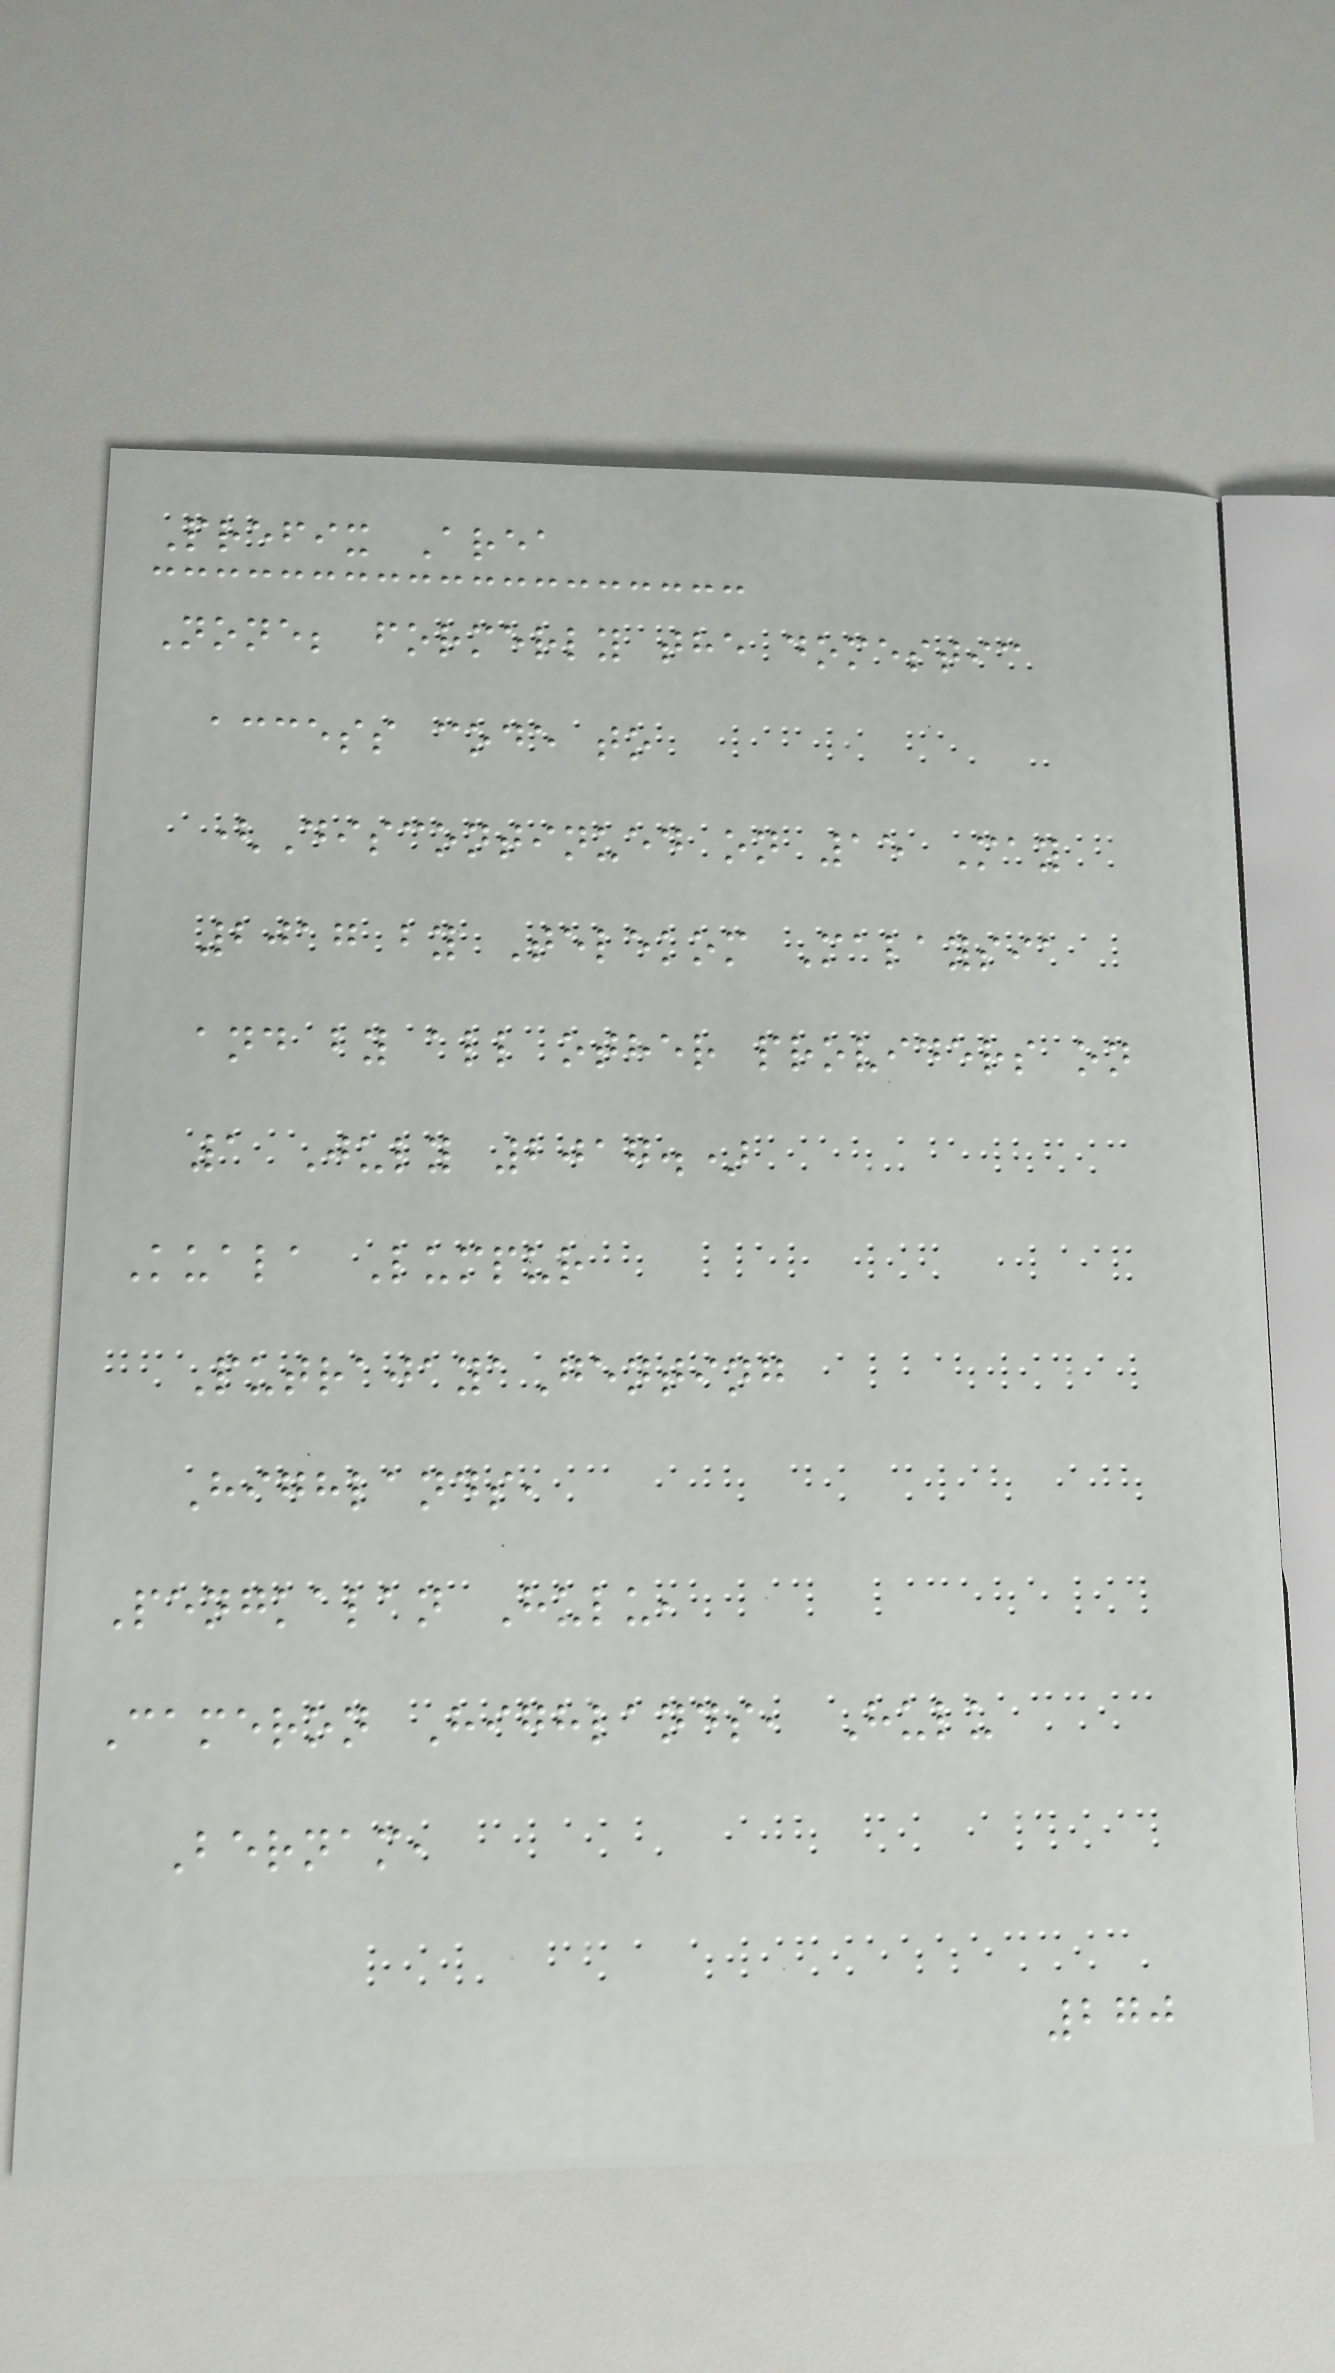Prefix Area
None; formerly the domestic
access code to
(Discontinued on 15 May
2017 by Telekom Malaysia
and by all other providers on
1 July 2017.)
Kuala Lumpur
PutrajayaGenting
Highlands,
Pengkalan Hulu,
Cameron Highlands, Hulu
Bernam,
270
